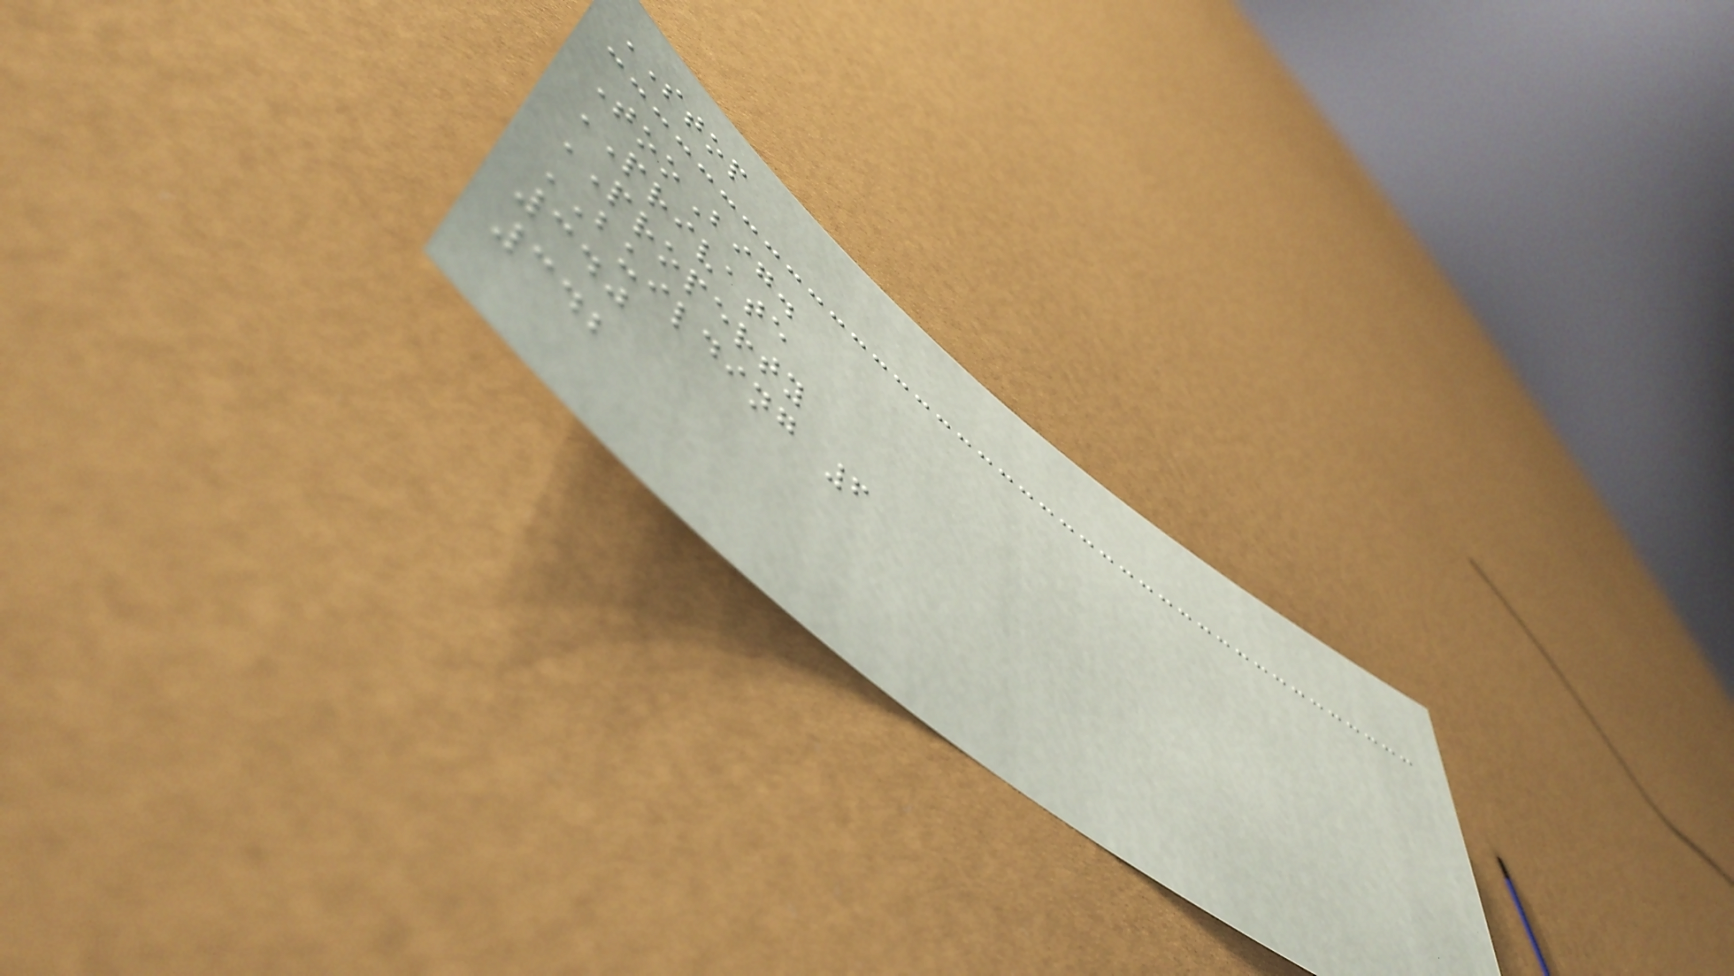STOP
TooBig.
PRIVATE
PROPERTY
BUILDING 6
340
342
